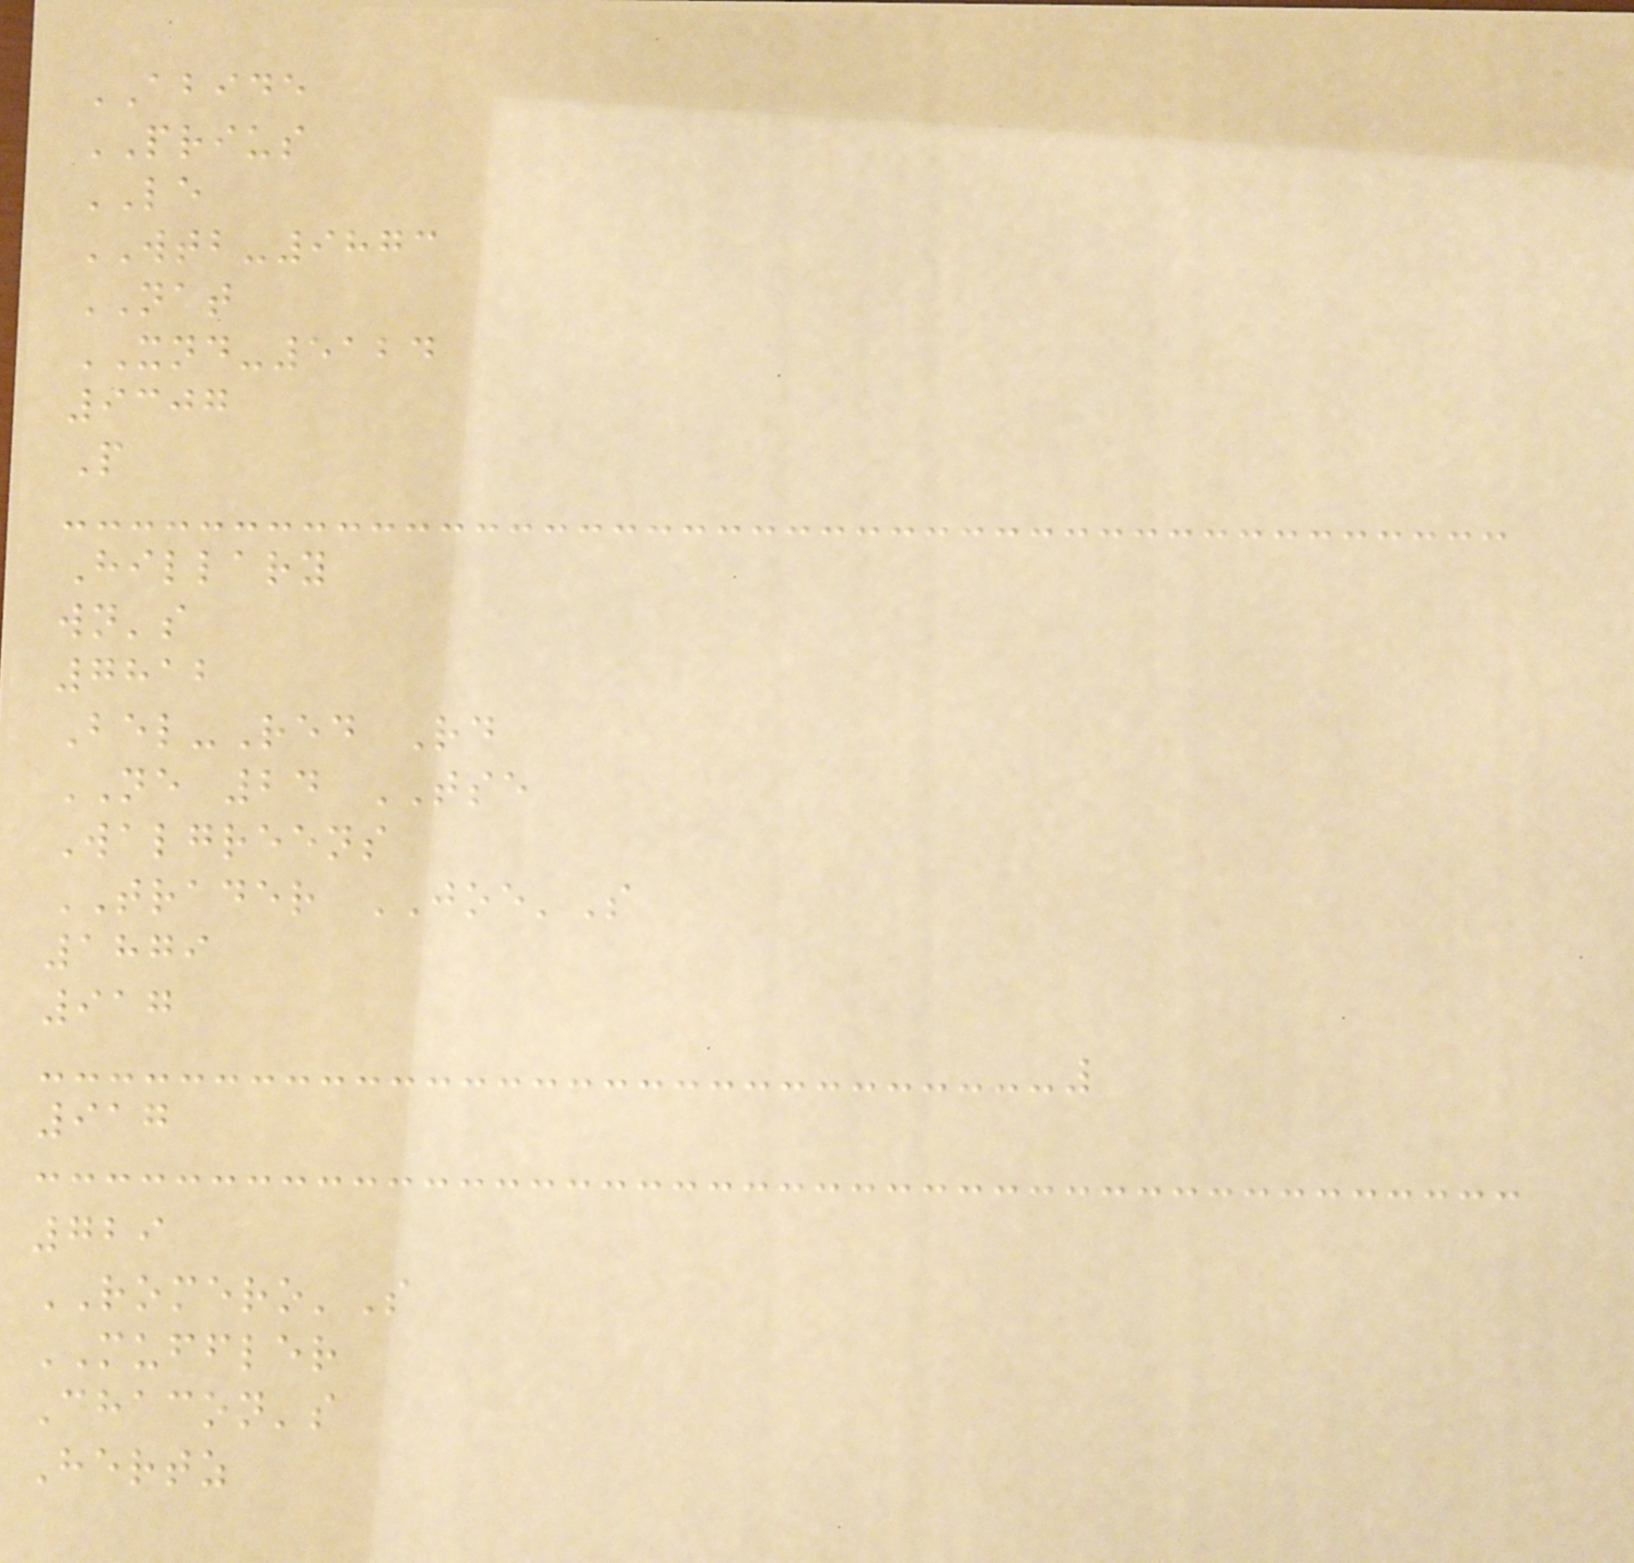ABIDE
PRIUS
LE
WTB-9873
NAT
XND-5124
9307
P
Hillary
wn's
7812
Bel-Red Rd
NE 24 TSE
Walgreens
TRADER JOE'S
1879
917
917
729
ROMERO'S
MUFFLER
Chacon's
Hertz
